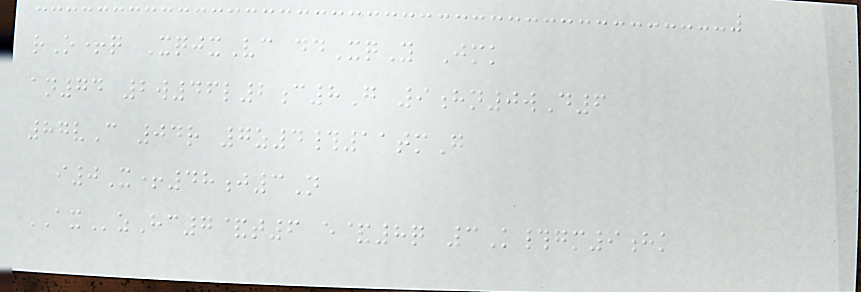rO+q XqjxVc ddXqY Jmk
an74 2w46l2c8G 9hn0wD6
87vC 04r 7z4#11tmG
i0X+48j3N
AXzHc7&t6 e&8q 3K#gm9hk
